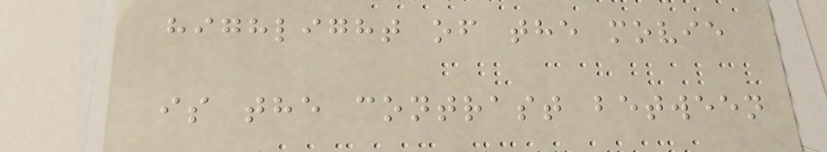highlight of the movie
is the contrast between
